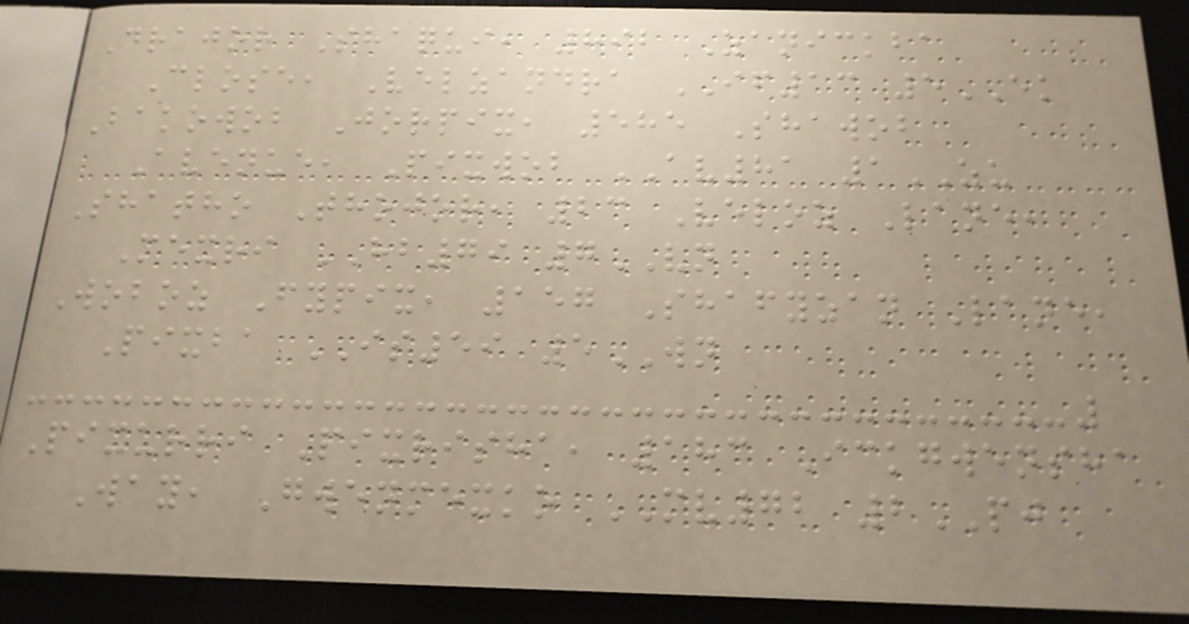Drajor Shaqui, 892 Zanickba
Close, Velzandra IF13 5EK
Bakowob Jorpix, 585 Shawob
Avenue, Pixwob AV81 1ZU
Shatho Thojor, 23 Veloz Lane,
Mexri HB79 7VN
Woboz Fypix, 157 Shafyzan Lane,
Pixba IS59 5WN
Pixurri Pixrisha, 183 Ickgwensha
Way, Gwenmexko MV72 2PJ
